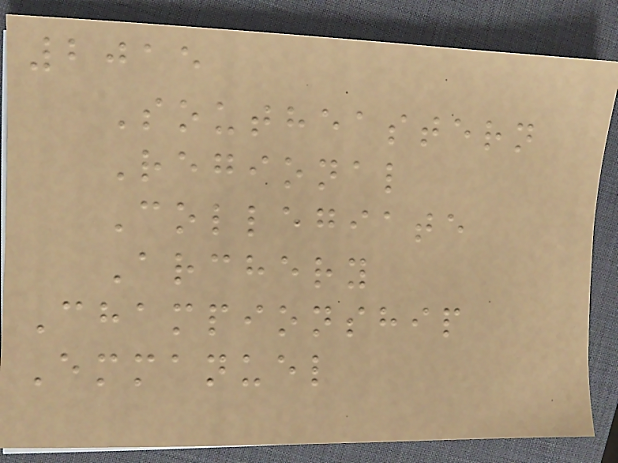2015
Southeastern
Regional
Collegiate
Archery
Championship
Emmanuel
